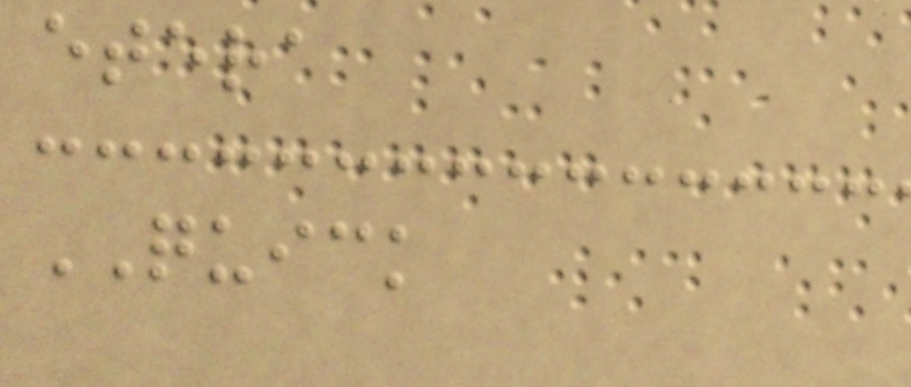etera
QUICK
